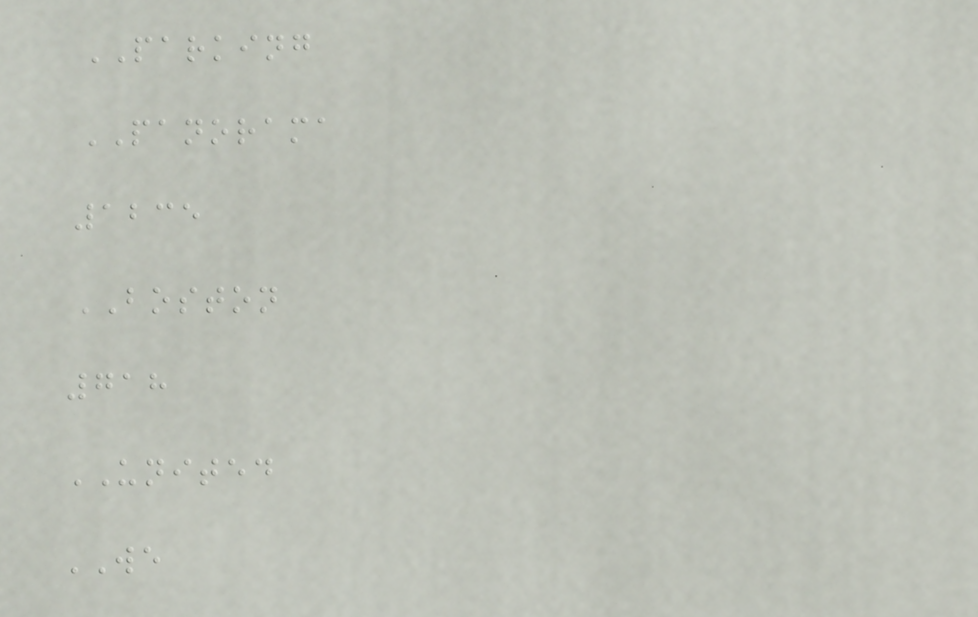PARKING
PANORAMA
1235
BOSTON
718
UNITED
WE
